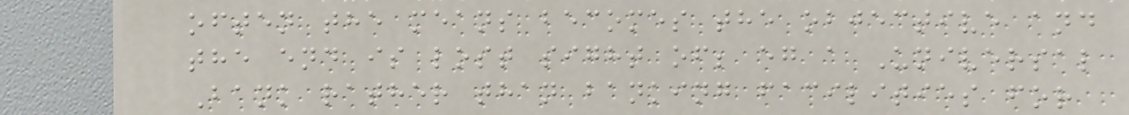often the means becomes the objective and
the end is lost sight of; eg a Universal
Bank rather than banking facilities for
